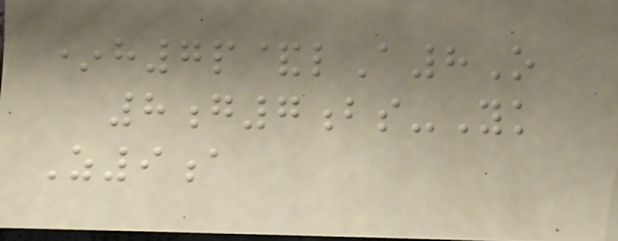*h7p&lA8O
8g7bs-Yk
Z9a
